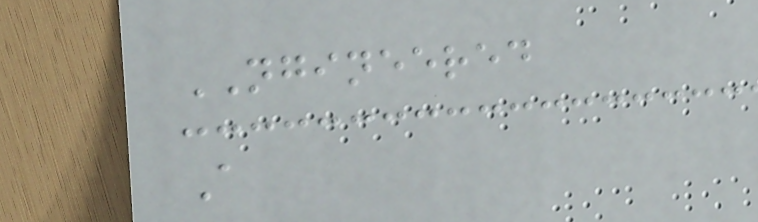NGINEERED
A
